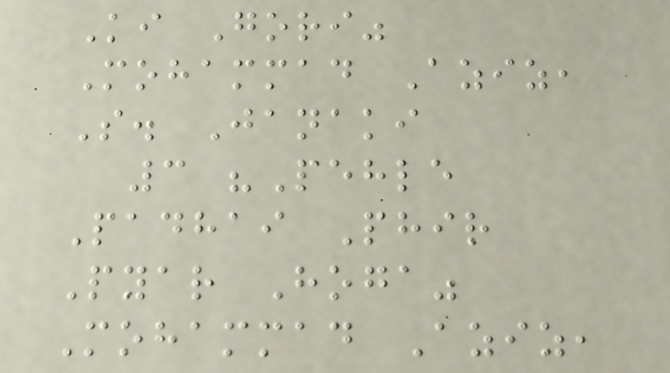Ki Gori"
Mohammad Aziz,
S. Janaki
3 "Pehle
Padhai Phir
Pyar Hoga"
Mohammad Aziz,
